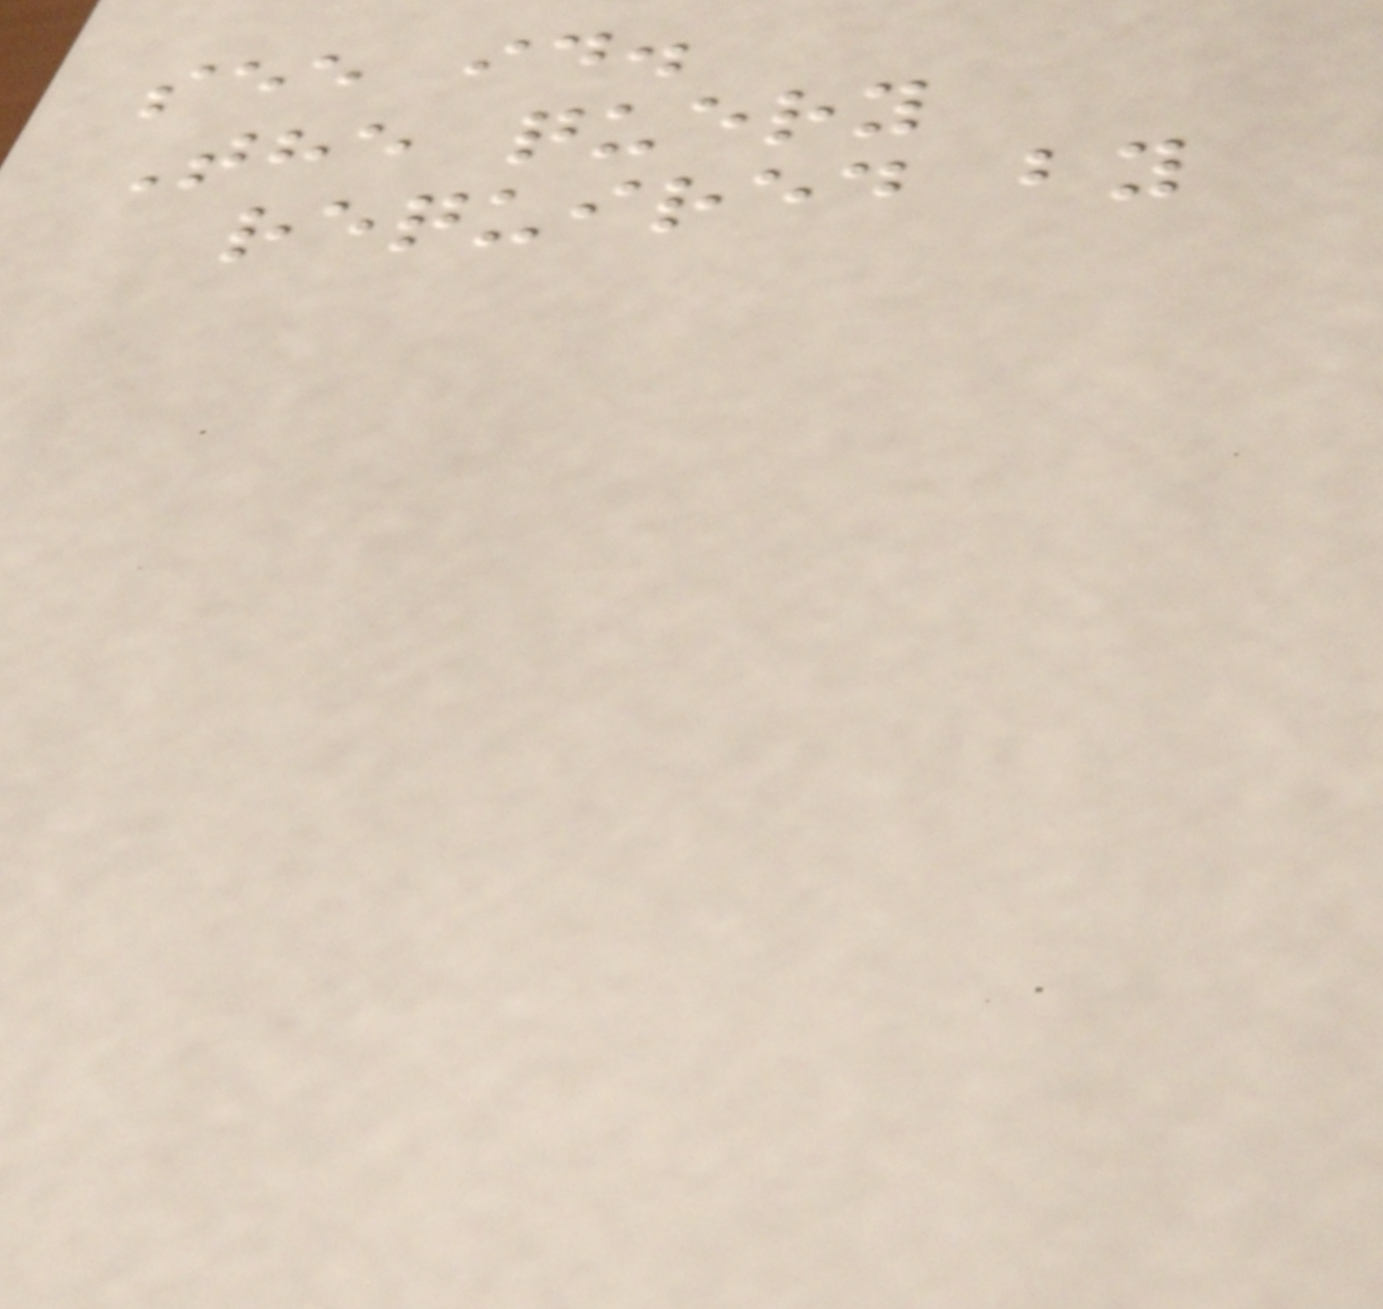see id.
The query
required by
